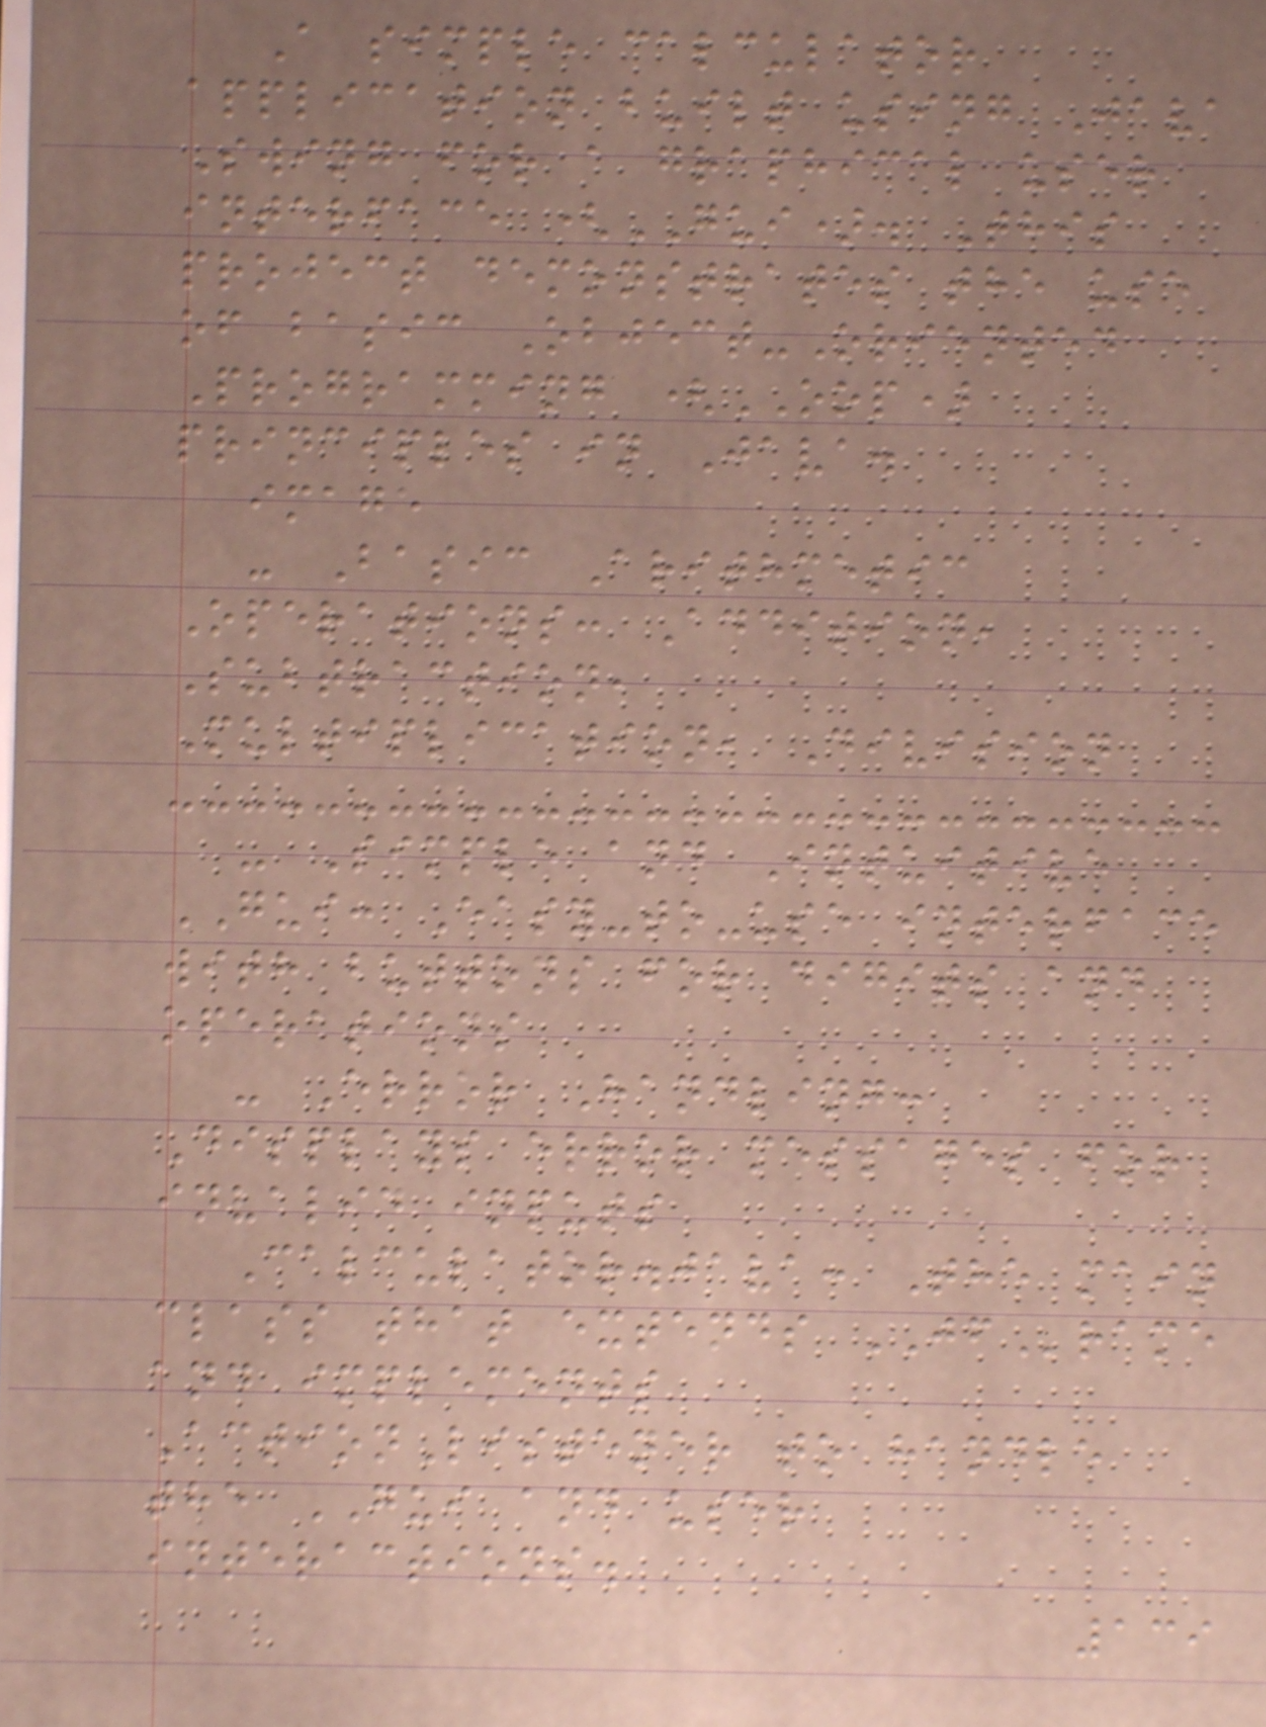A simple calculator
application built using Java
Swing for a graphical user
interface (GUI). This
project demonstrates the use
of basic Object-Oriented
Programming (OOP)
principles in Java.
image
- Basic Arithmetic
Operations: Addition,
Subtraction,
Multiplication, Division
- Simple and Intuitive
GUI: Easy-to-use interface
with buttons for digits and
operations
- Error Handling:
Displays error messages for
invalid inputs
Calculator.java: The main
class that extends JFrame
and implements
ActionListener to handle
the GUI and user
interactions.
139
